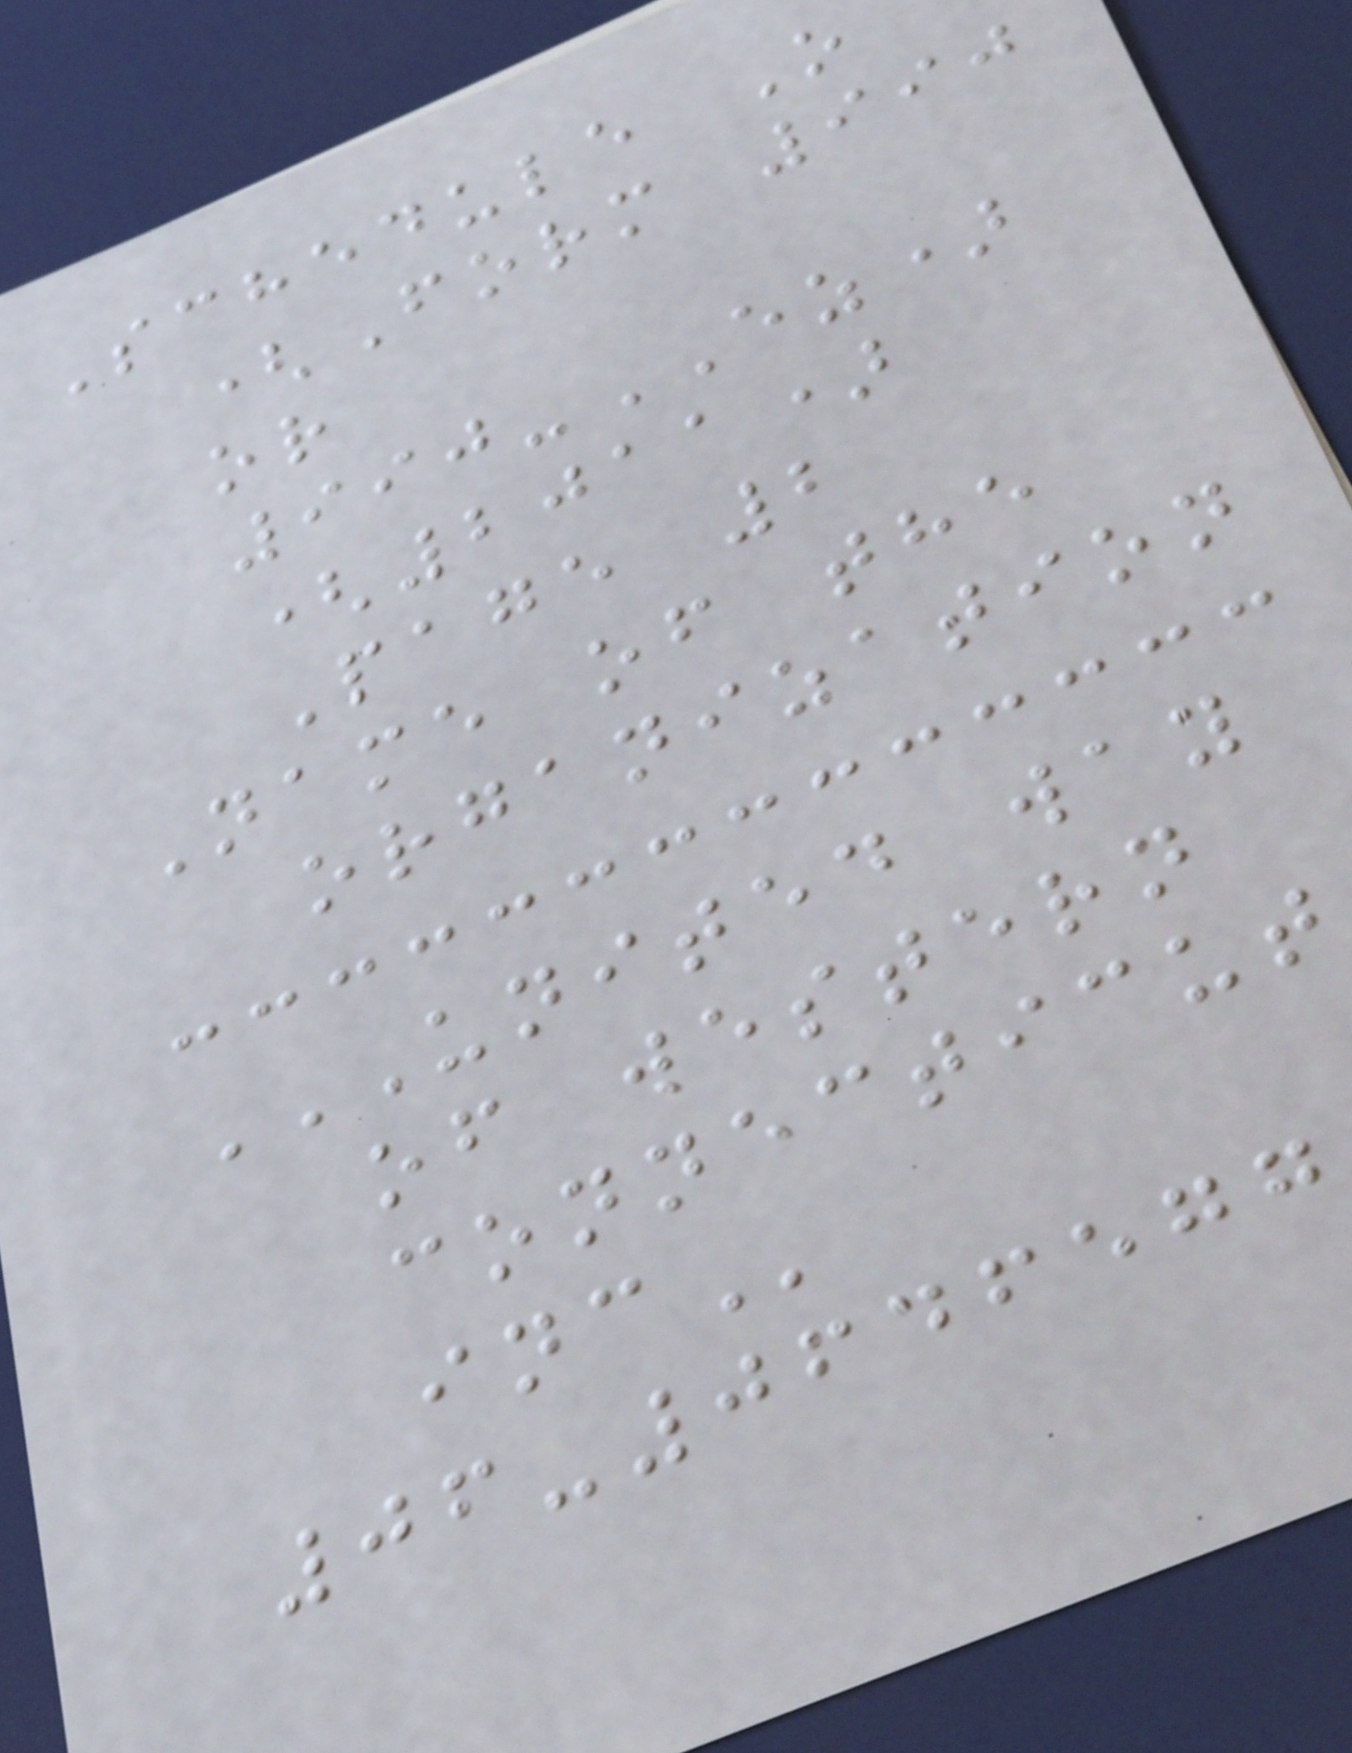Schedule O
(Form 990
or
990-EZ)
(2011)
Page 2
Name of the
organization
UNITED WAY
OF WESTERN
CONNECTICUT
INC
06-0646577
